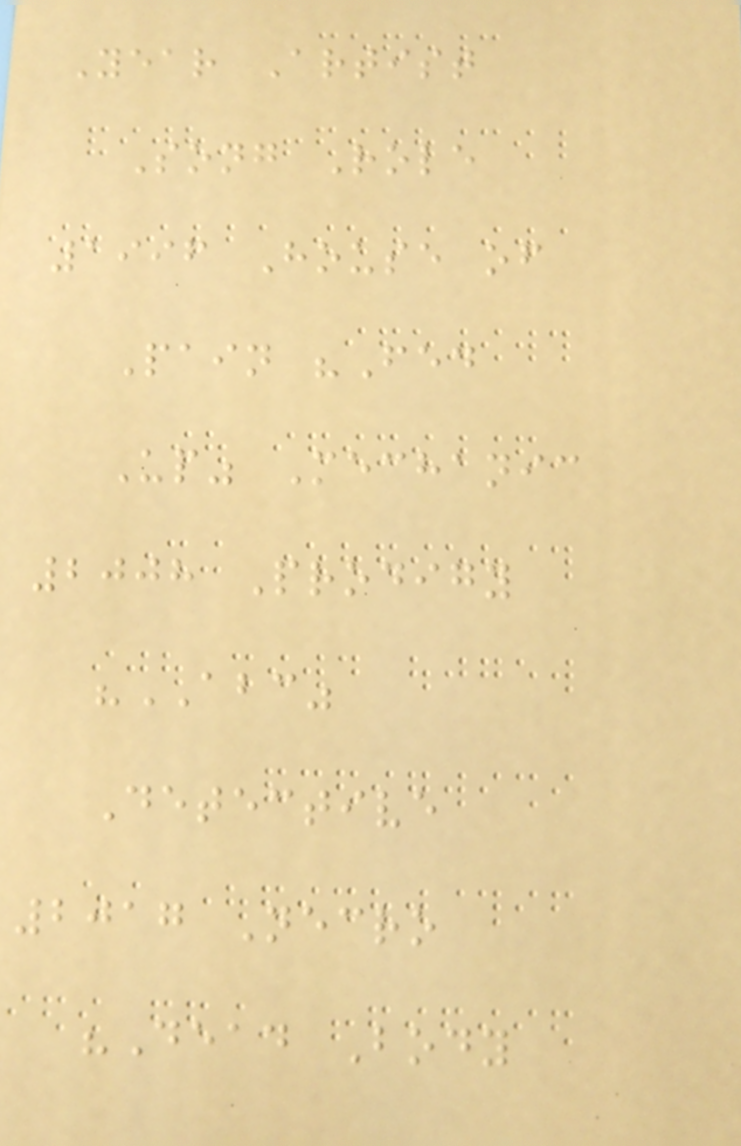Year Artist
Song Role
1996 House of
Pain "Fed
Up" Mechanic
2008 Prodigy
"ABC"
Detective
2017 Necro
"Dead Body
